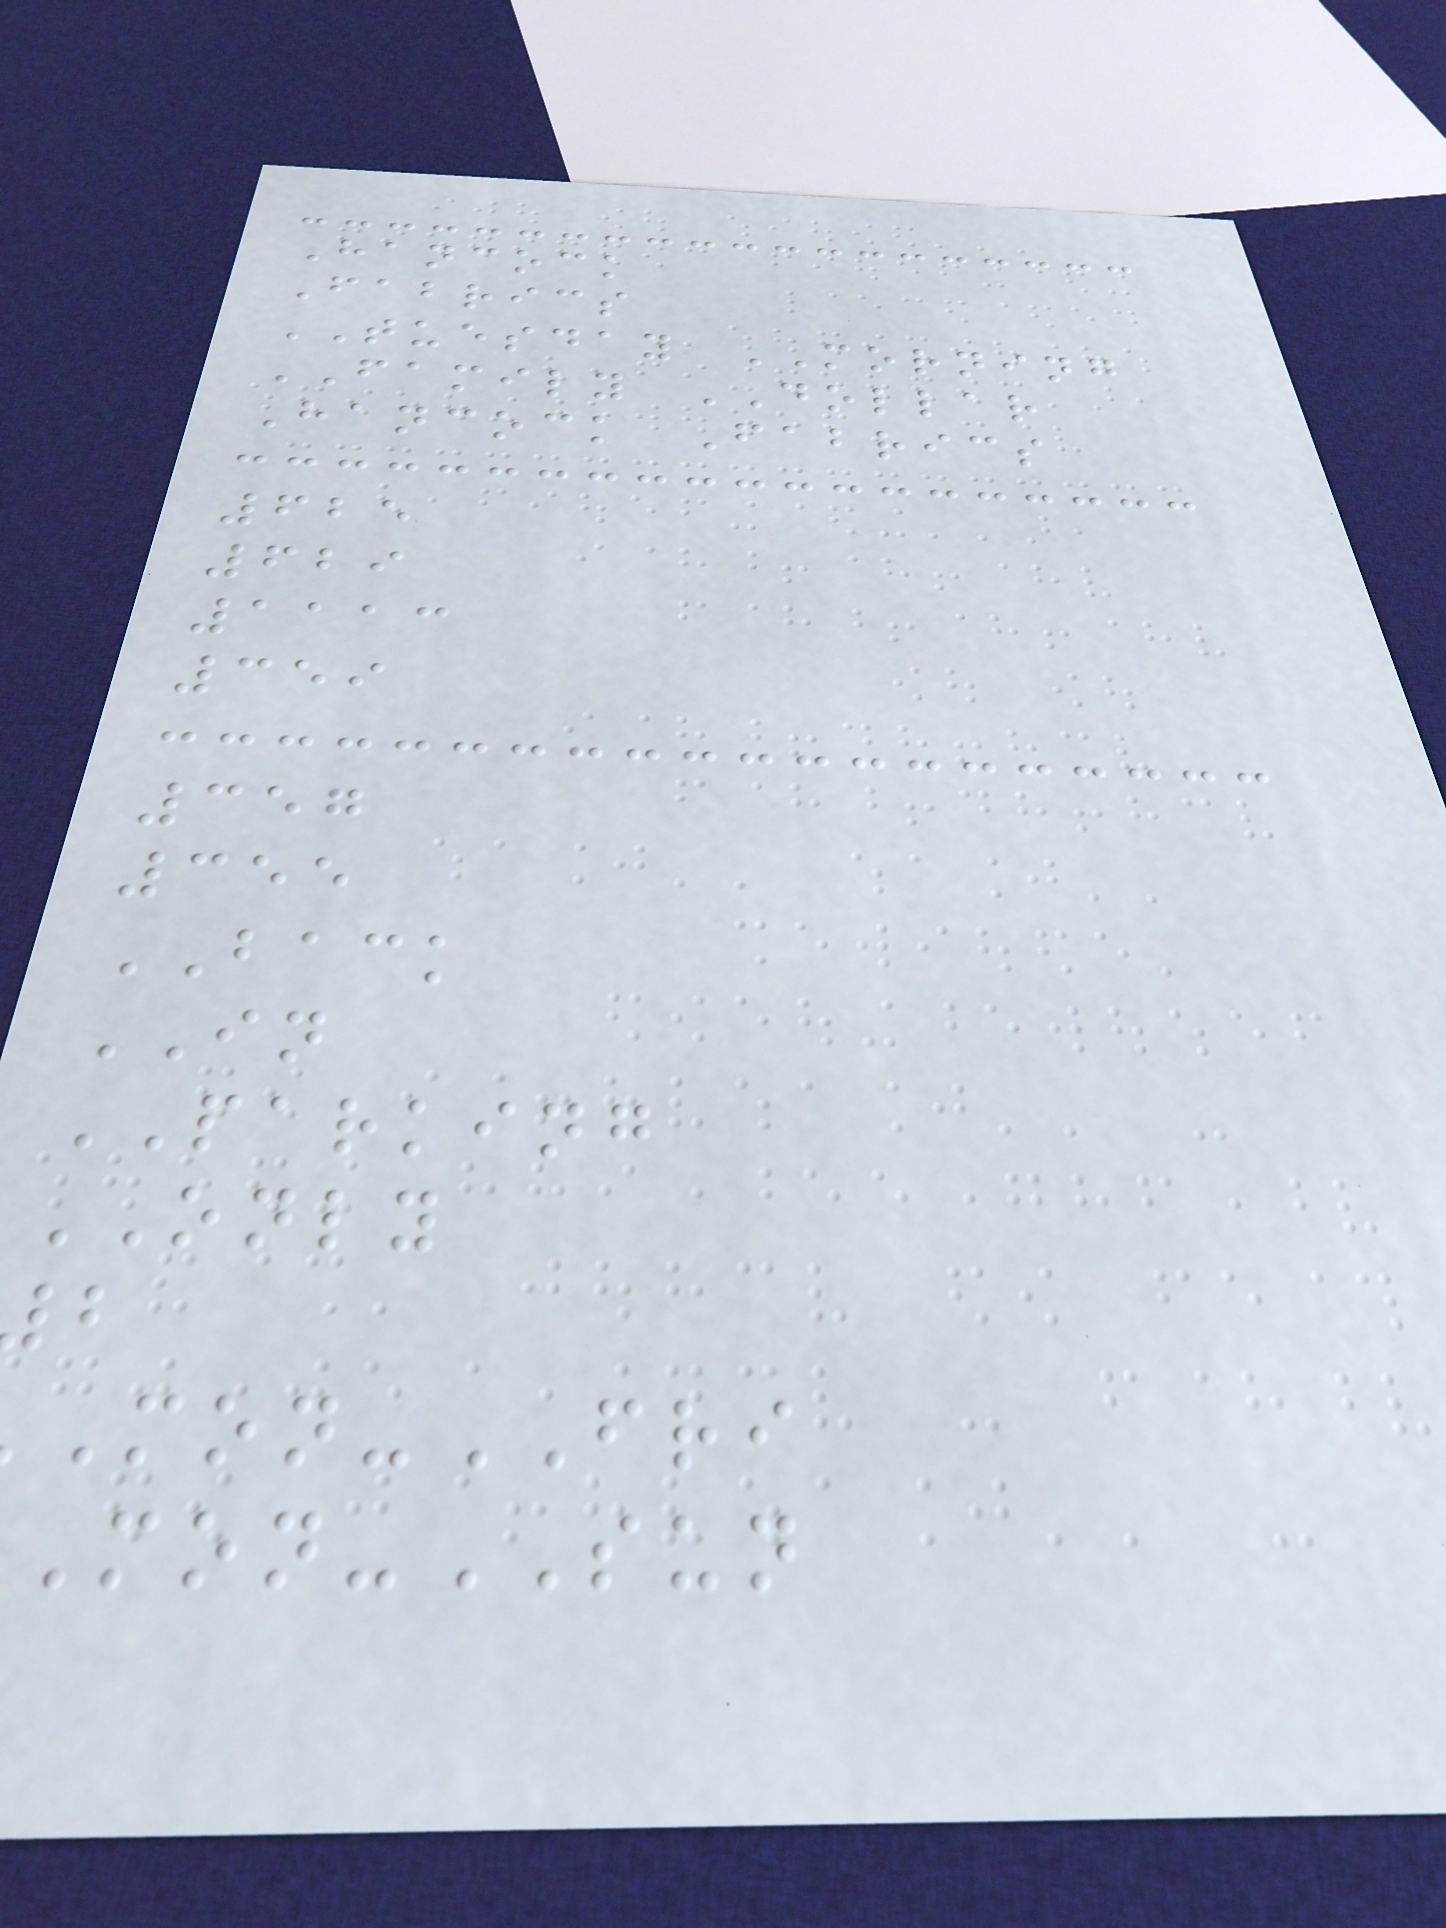Hancock
Fabrics
TUESDAY MORNING
FAMILY DOLLAR
Hancock Fabrics
625
629
1113
359
357
355
BACK
IN
PARKING
ONLY
-FRI
-SUN
